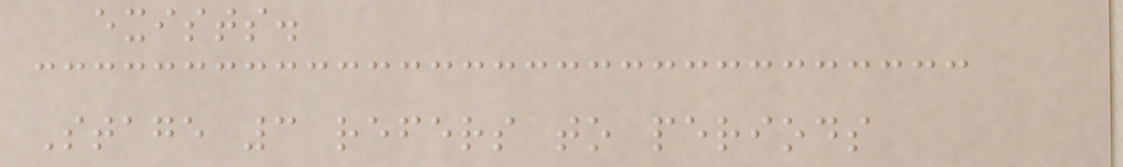exists.
Stage 3 refers to periods
